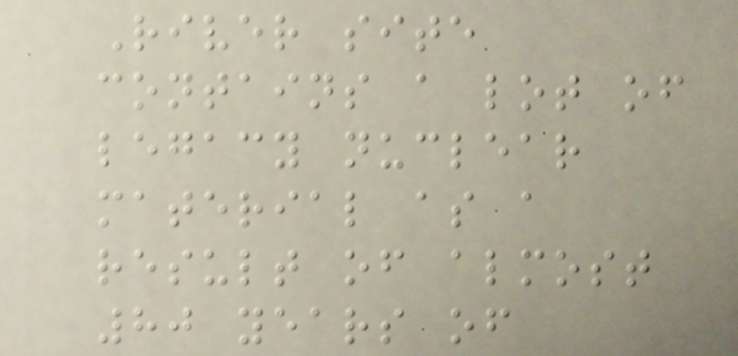River site
contains a lot of
legacy nuclear
material as a
result of almost
80 years of
